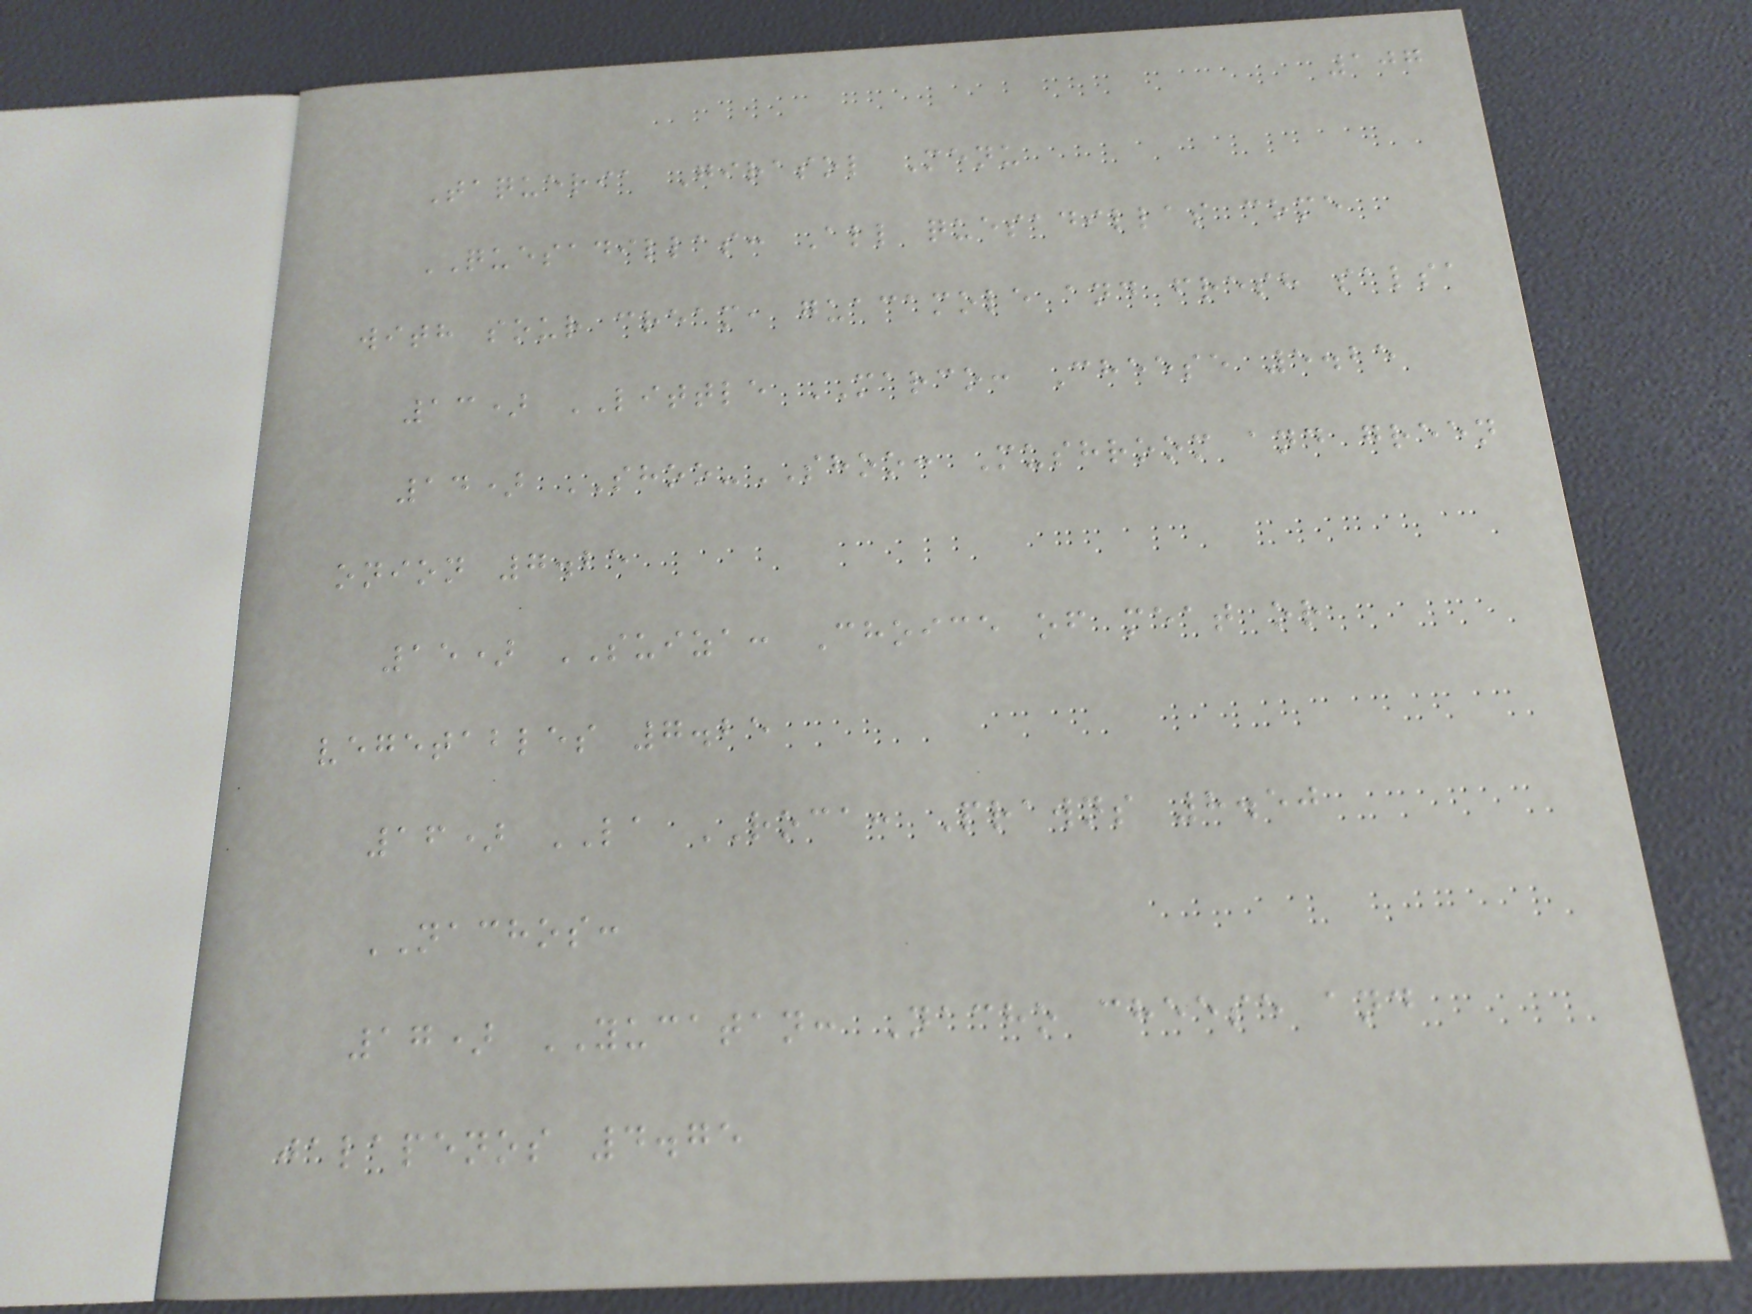107
Taqueria Girasol Menu
QUESADILLAS: All quesadillas come
with sour cream, guacamole and fresh salsa
13) LITTLE MARCO: Cheese 5.25
14) SHOO-SHOO: Mushroom and green
onion 7.25
15) SUIZA: Choice of meat or
vegetables 7.25
16) LA ROCA: Prawns 8.50
NACHOS:
17) YUCATAN: Nacho cheese and
jalapenos 4.75
